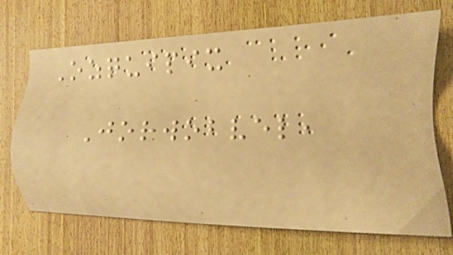Ozquipix
Jorwobvel,
